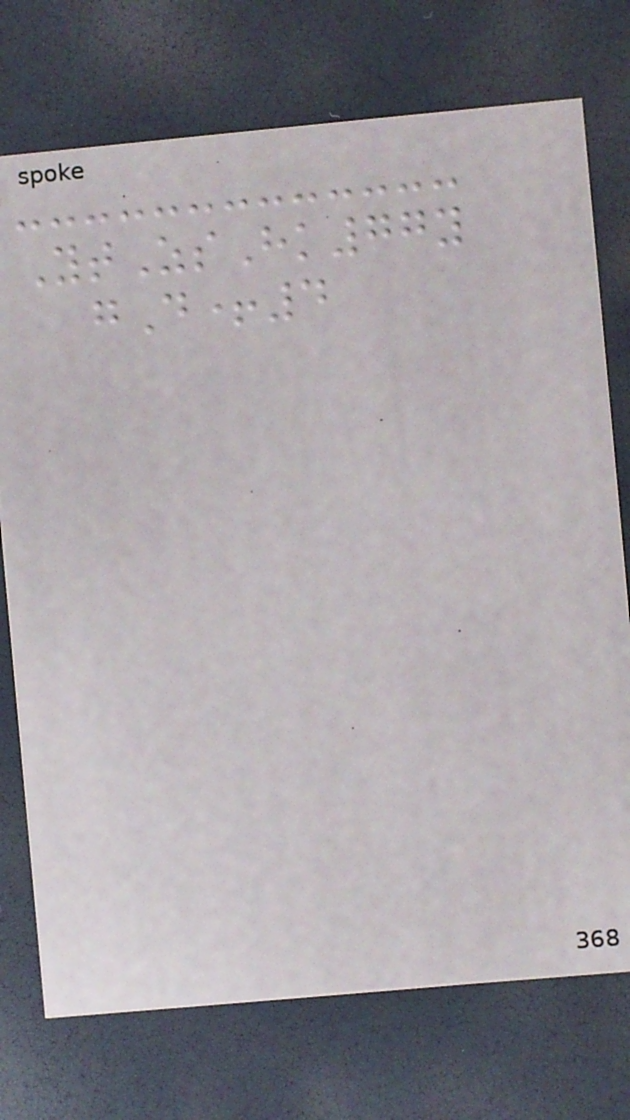YtZsHk77y
gD+4
